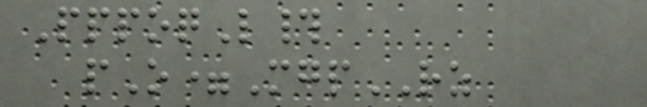PppoqL#
pO=MgpRZ
